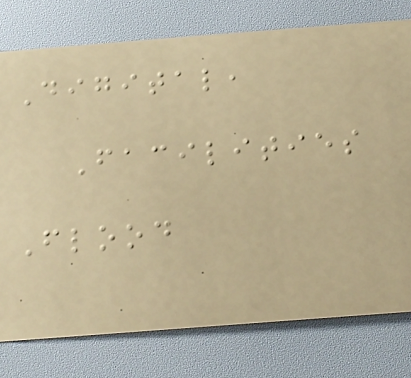Digital,
Facilities
Flood
